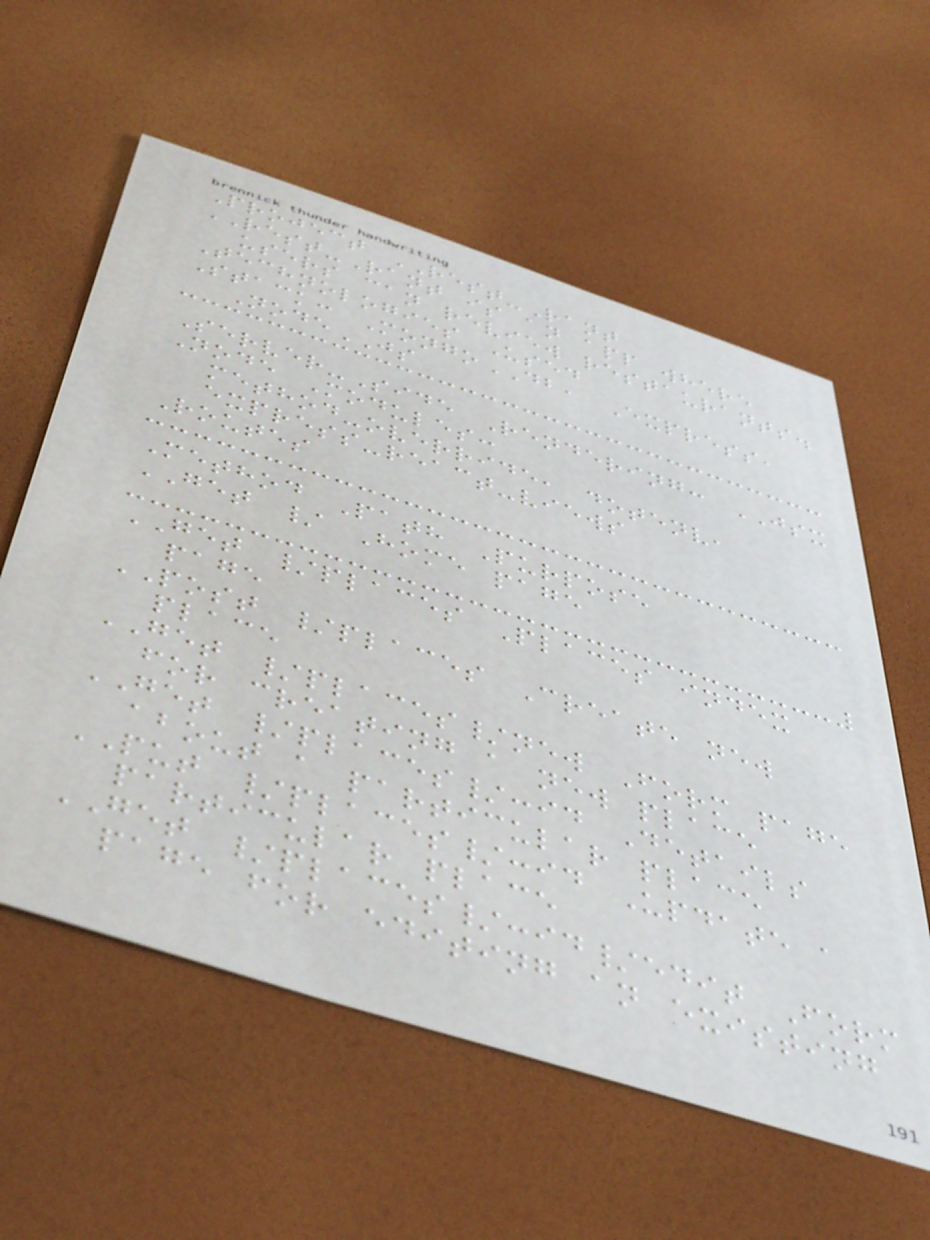Project REST-Rant
REST-Rant is an app where
users can review restaurants.
Technologies Used
Stack: MongoDB, Express,
NodeJS
Server-Side Rendering: JSX
Node Modules:
method-override, dotenv,
express-react-views
Routes
Method Path Purpose
GET / Home page
GET /places Places index
page
POST /places Create new
place
GET /places/new Form page
for creating a new place
GET /places/:id Details
about a particular place
PUT /places/:id Update a
particular place
GET /places/:id/edit Form
page for editing an existing
